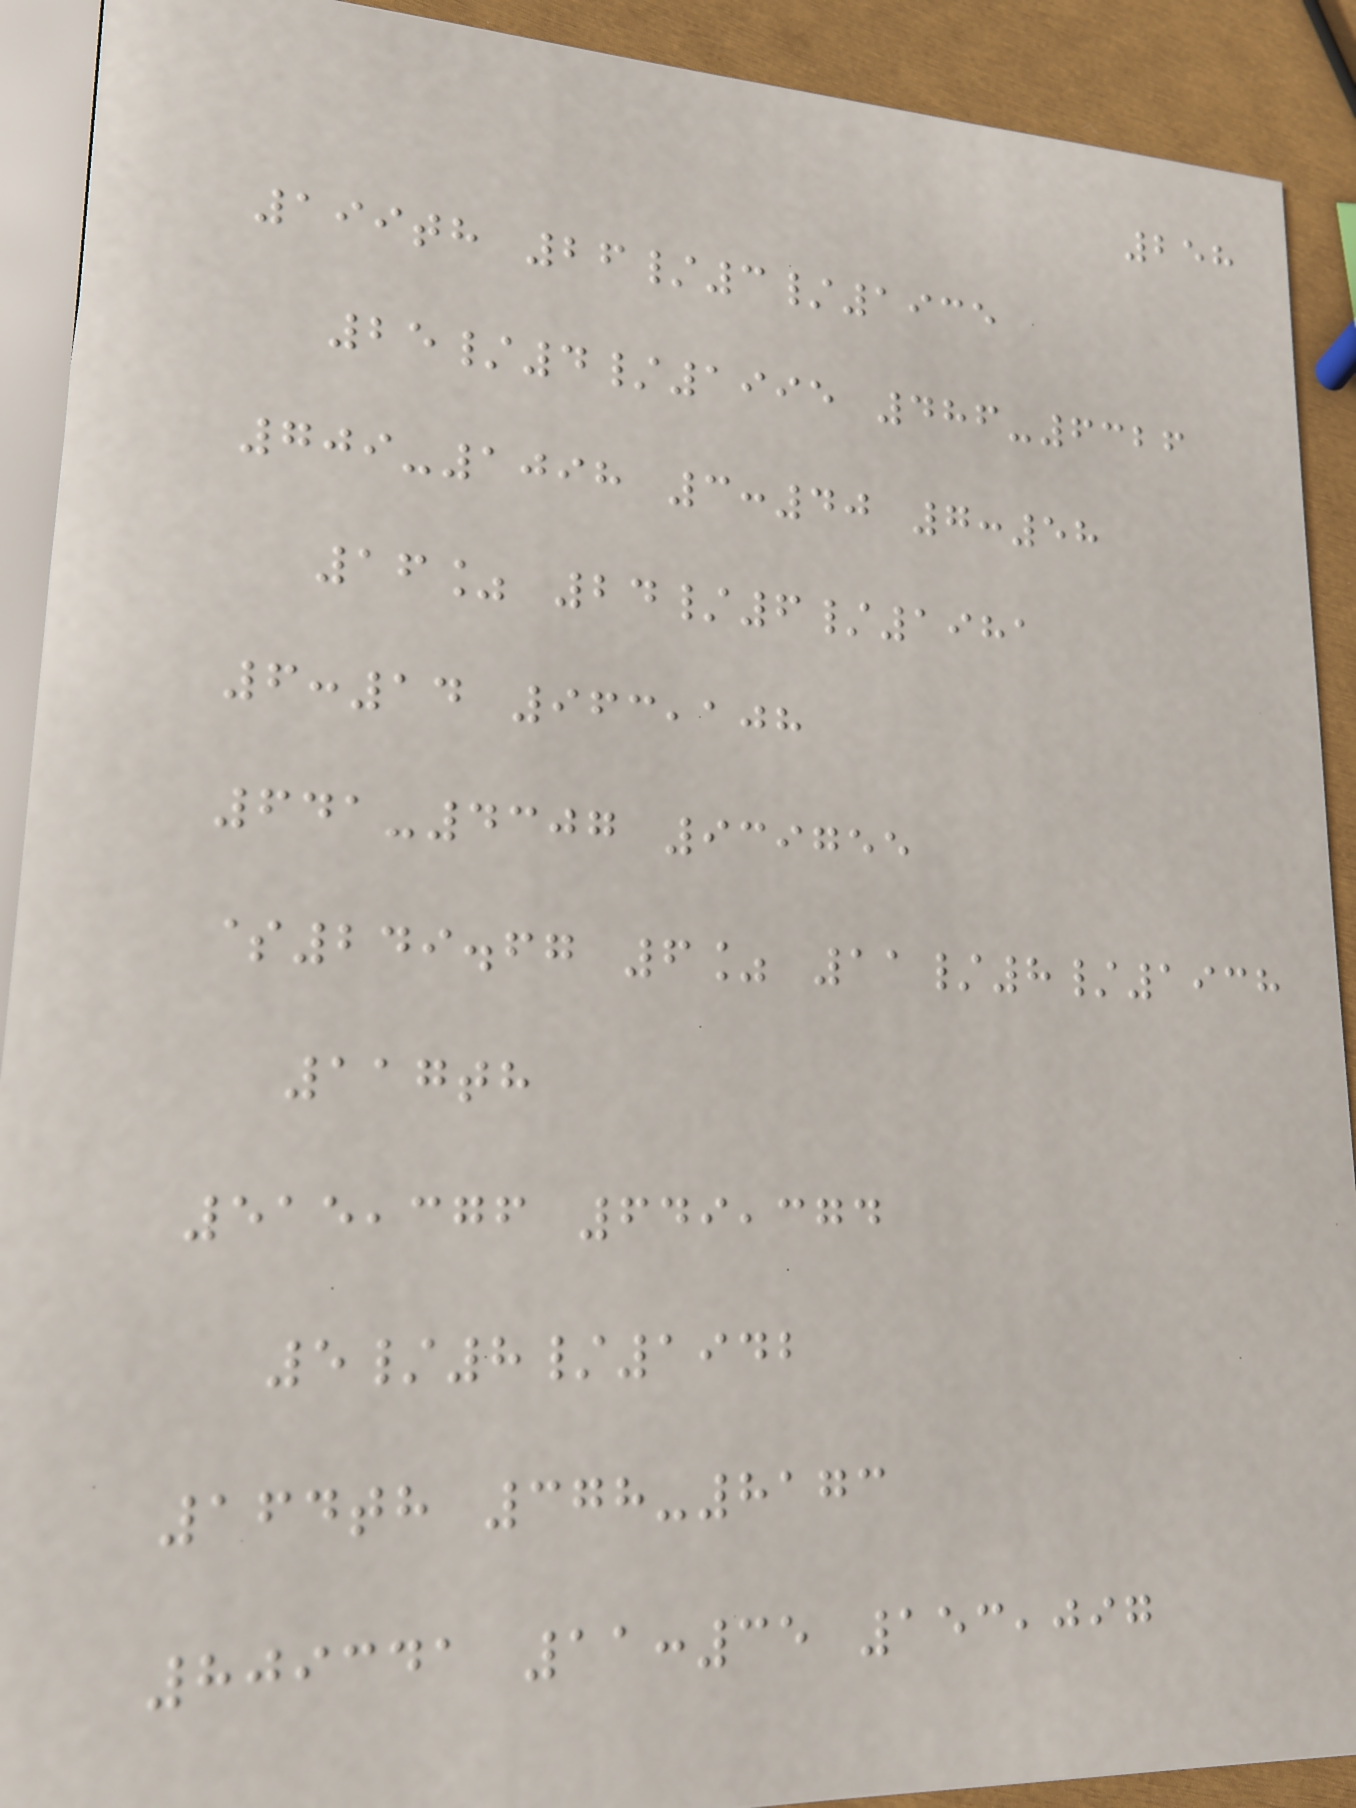258
199th 26/3/1935
25/4/1995 486-6326
709-1098 3:40 7:58
16% 24/6/1981
6:14 963,108
641-4307 939755
$249.67 6% 11/8/1938
117th
515,376 649,374
5/8/1942
164th 378-8173
809341 11:35 153,097
